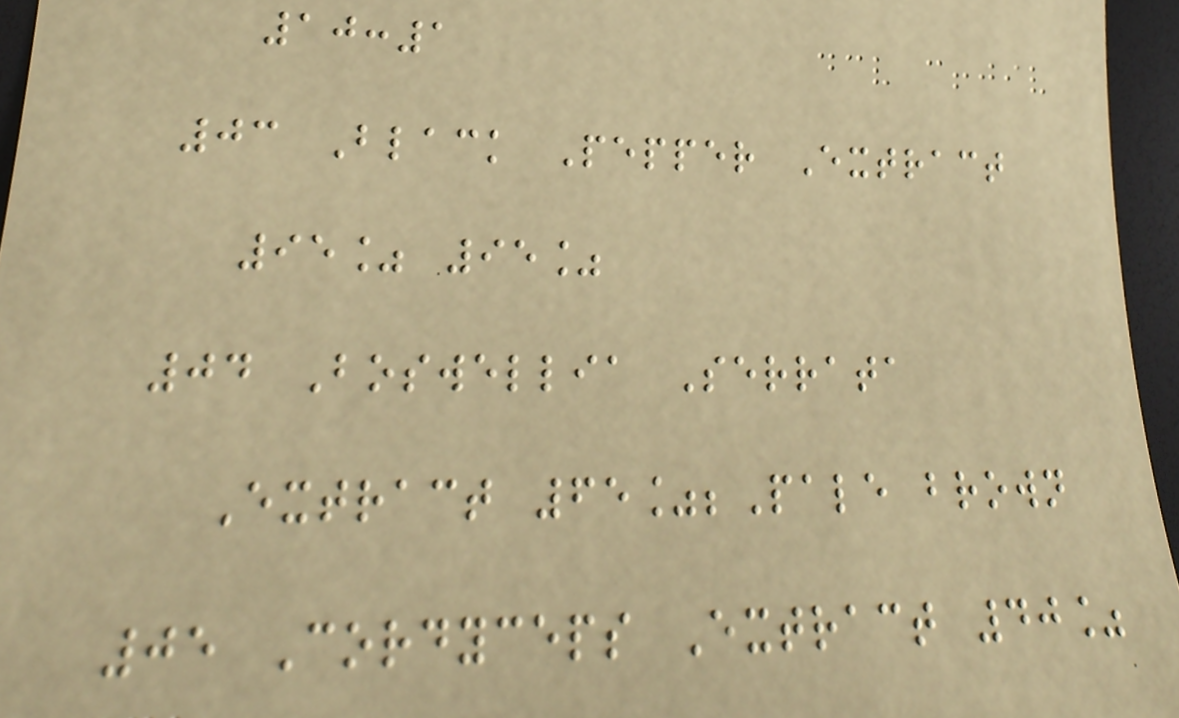10:1
03 Black Pepper Extract
95% 95%
04 Boswellia Serrata
Extract 65%;Pale brown
05 Cordyceps Extract 40%
